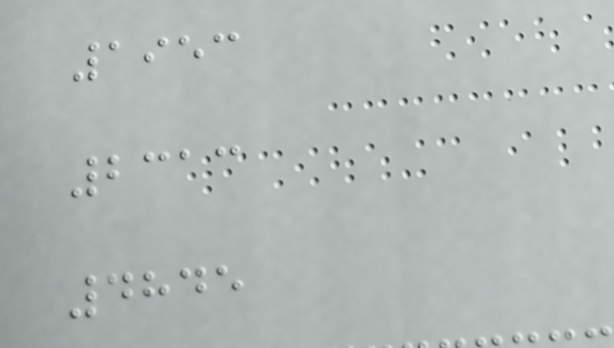1953
2313
4845
